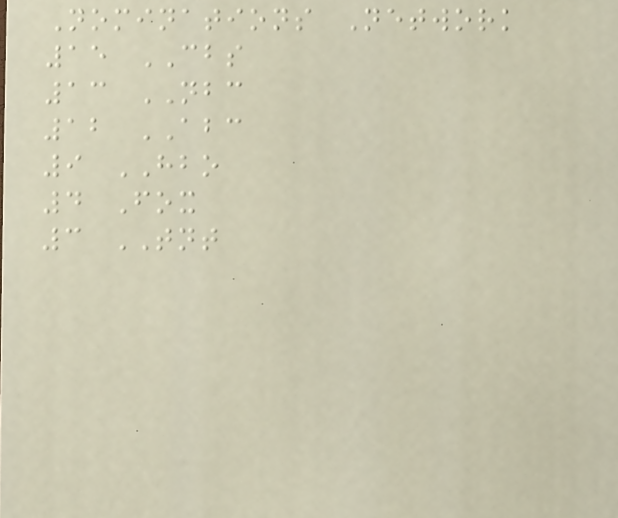Nominations Network
15 CBS
13 NBC
12 ABC
9 HBO
4 Fox
3 TNT
